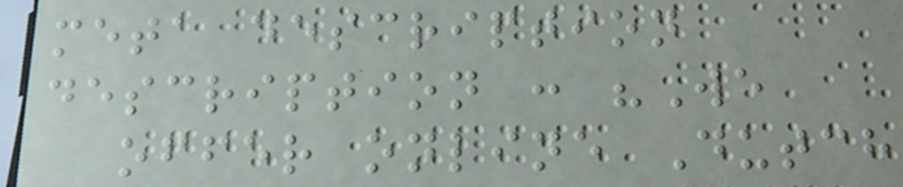meta description
description : "We
offer online Dutch
